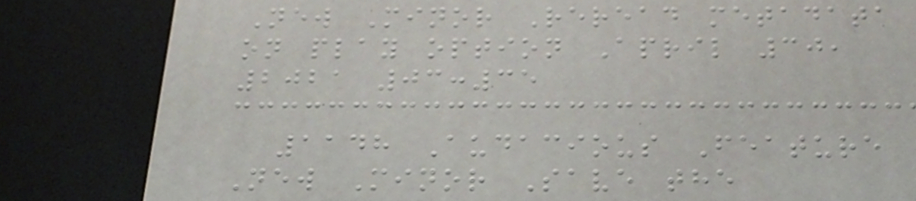New Minor Reread metadata
on play option April 30,
2021 03:35
1148 Audacious Feature
New Minor Save the
